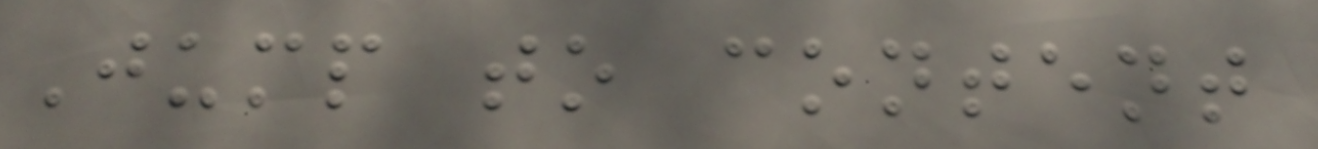Jump to content
